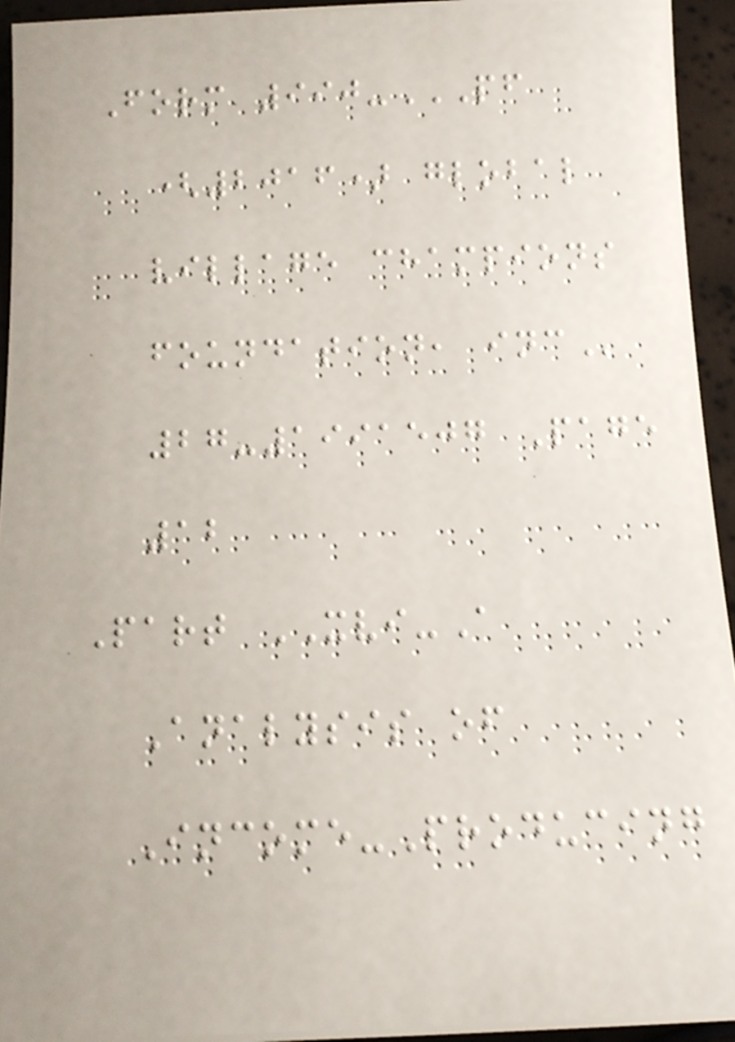Form 990-PF
(2016) GLOBAL
VILLAGE CHAMPIONS
FOUNDATION, INC
27-1991507 Page
12
Part XVI-A
Analysis of
Income-Producing
